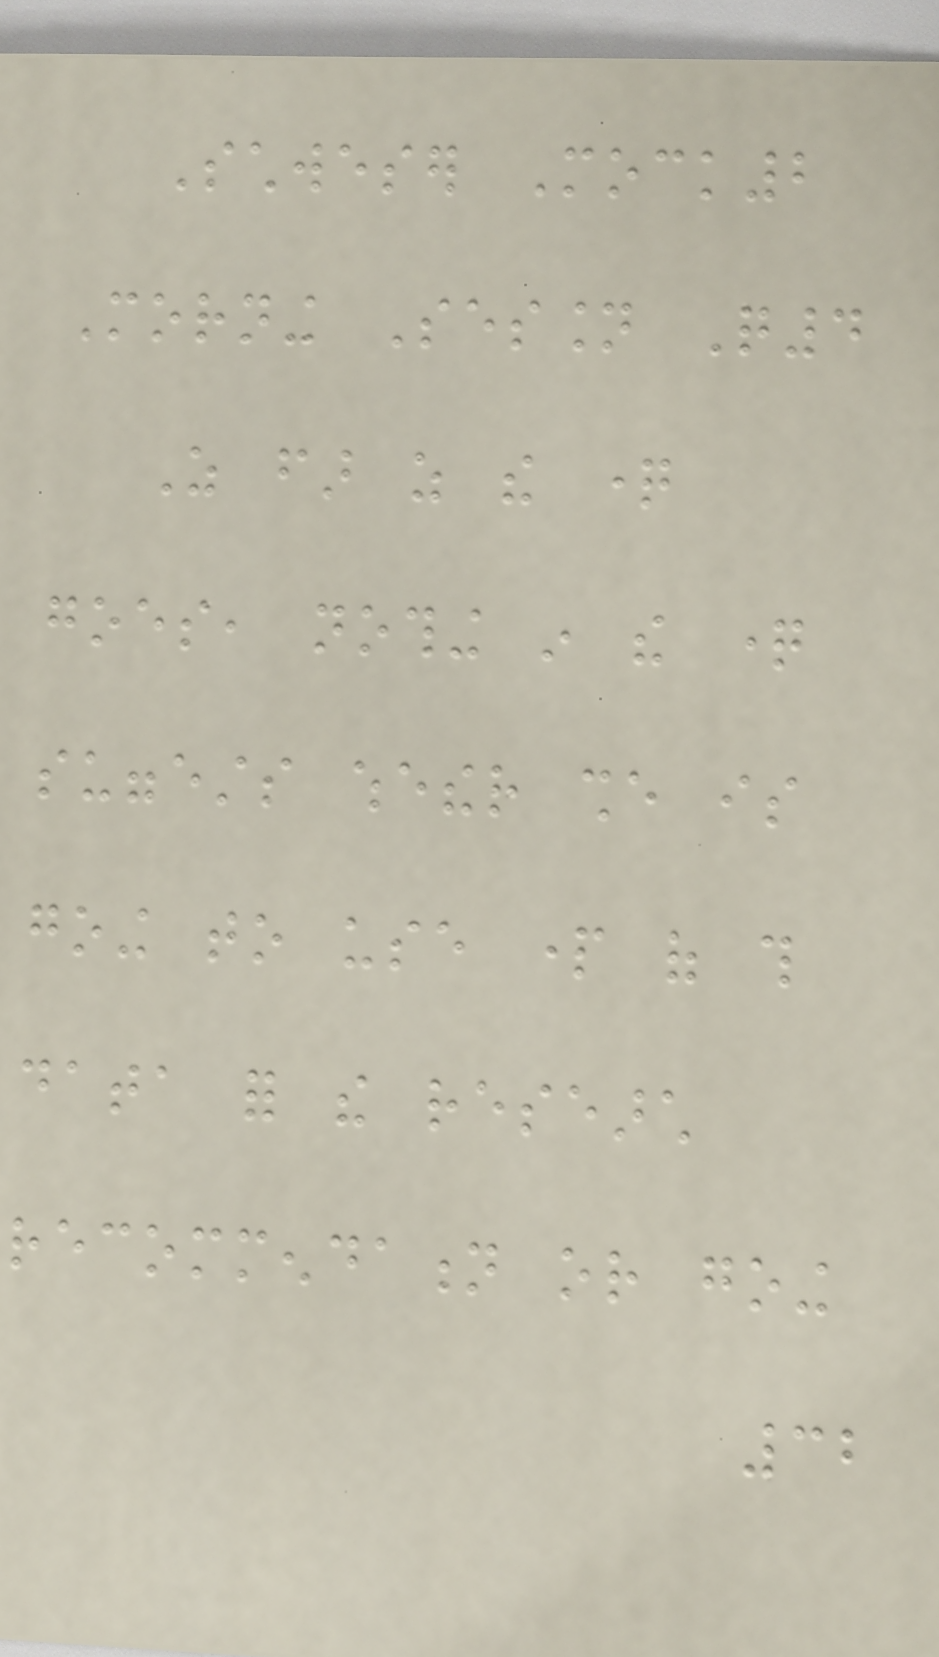Schweser Mock2
Morning Session Q4
As far as the question
goes, nothing in the question
suggests whether she is
going to use part of this
data for the research
recommendation or going
32
